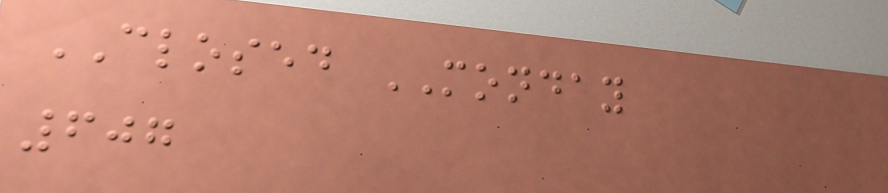CLOSED MONDAY
607
